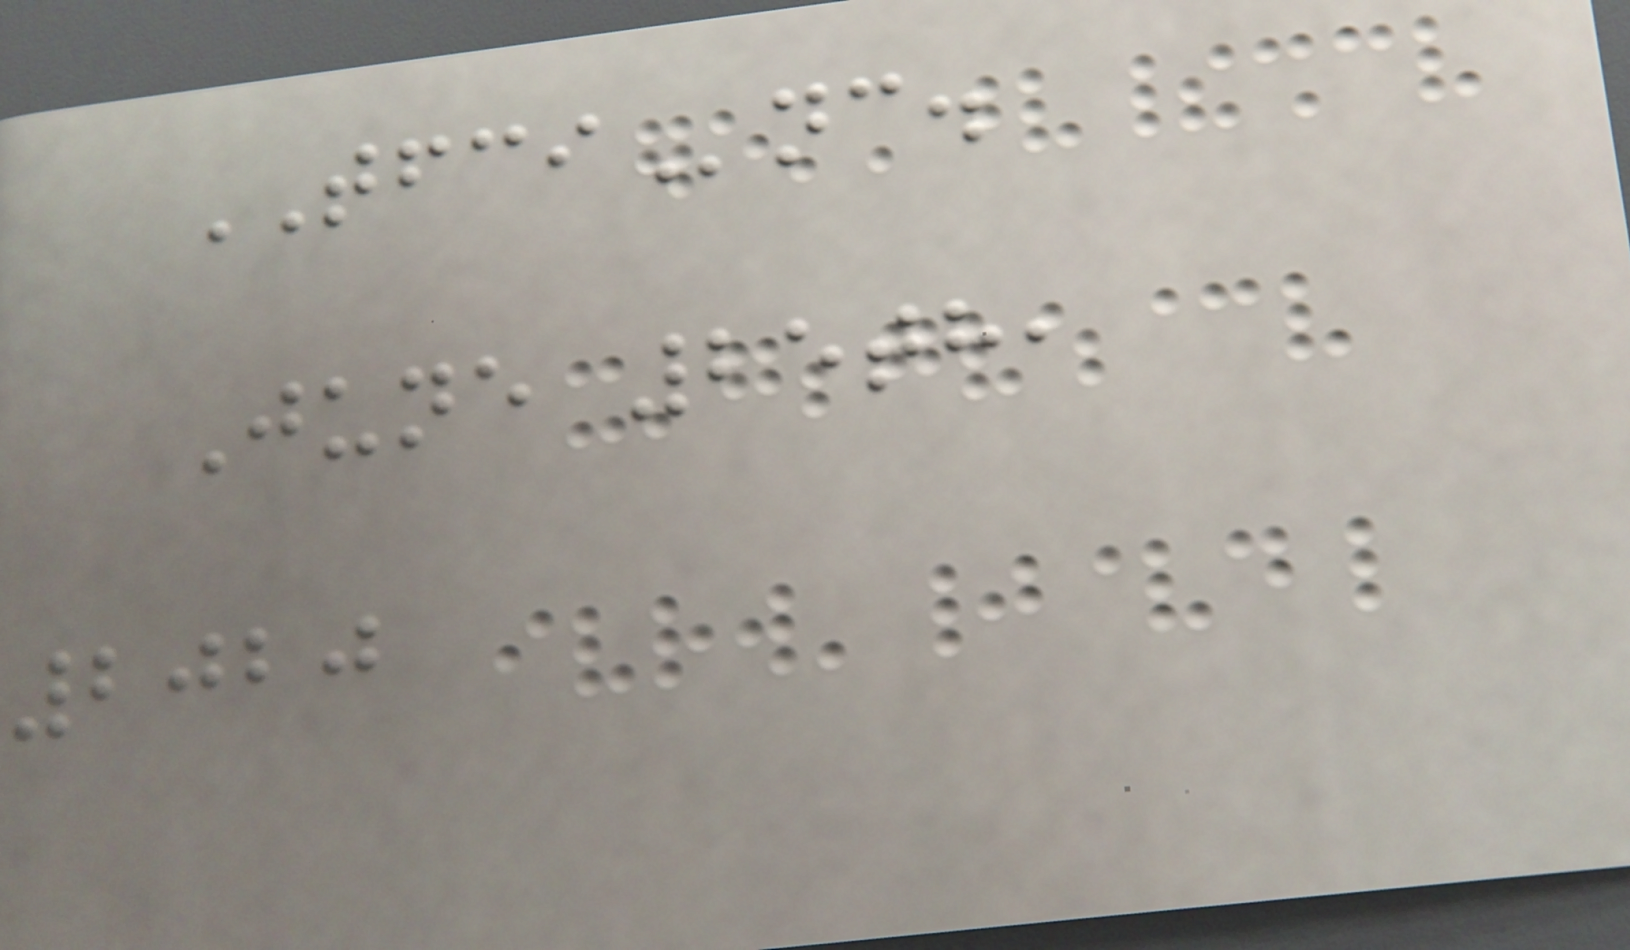TFCInc.
June 25th,
2020
